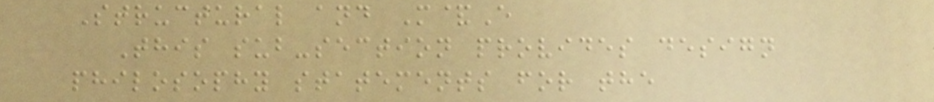Structural and M&E
This sub-section provides design
philosophy statements for the
